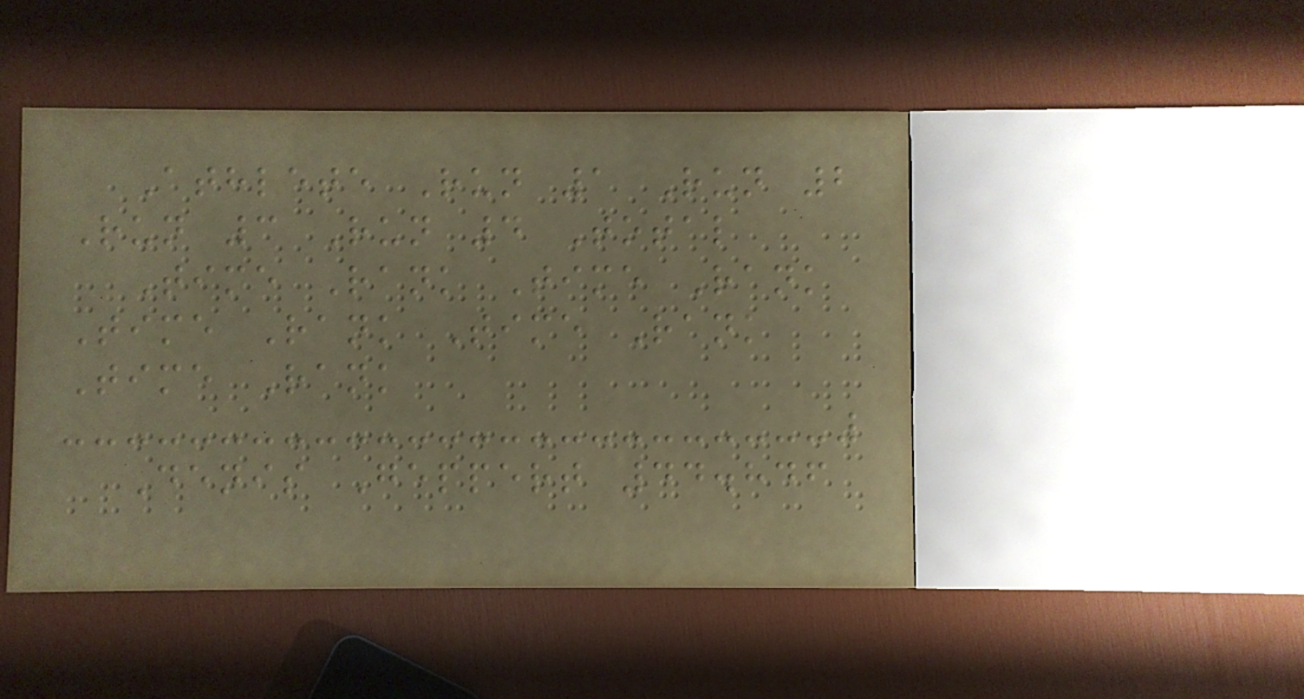Athlete Run 1 Run 2
Run 3 Run 4 Total
Time Rank Time Rank
Time Rank Time Rank
Time Rank
Denis Geppert 44.846
